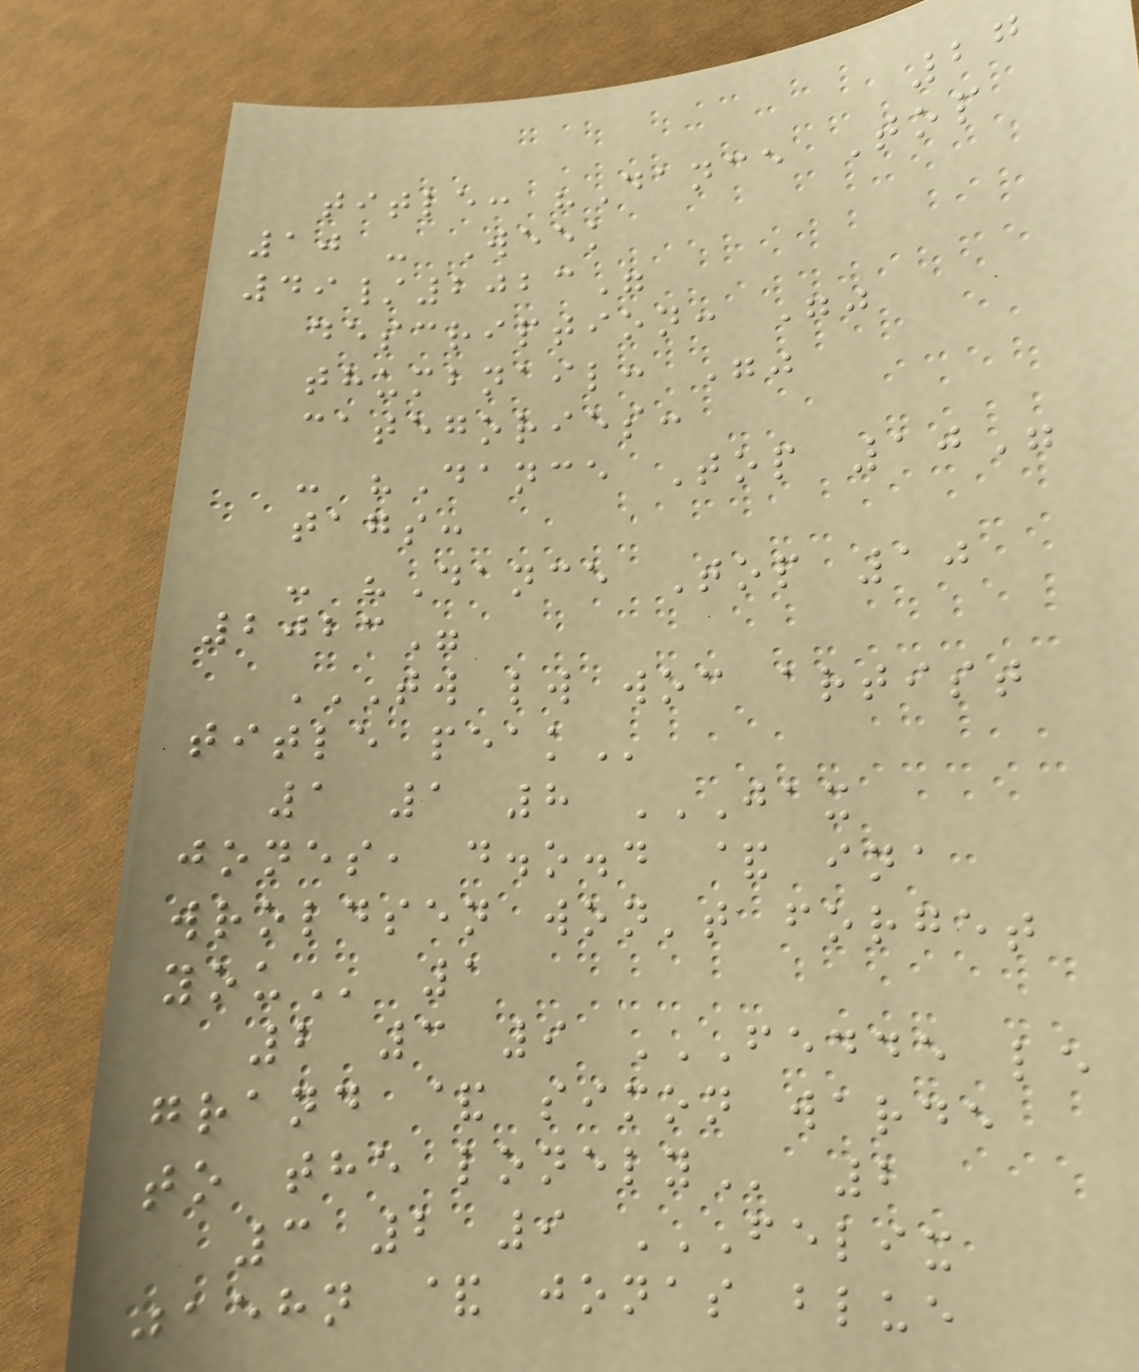27
title: "Dance Top
10 - Week
49/2023"
description: ""
thumbnail: ""
categories:
- "Dance Top 10"
tags:
- "Dance Top 10
2023"
TW LW WOC ARTIST
TITLE PEAK
1 1 8 JAX
JONES, D.O.D & INA
WROLDSEN WON'T FORGET
YOU 1
2 3 9 FEDDE LE
GRAND & SIMON WARDE
TO THE LONELY 2
3 2 9 FELIX
JAEHN & JONAS BLUE
